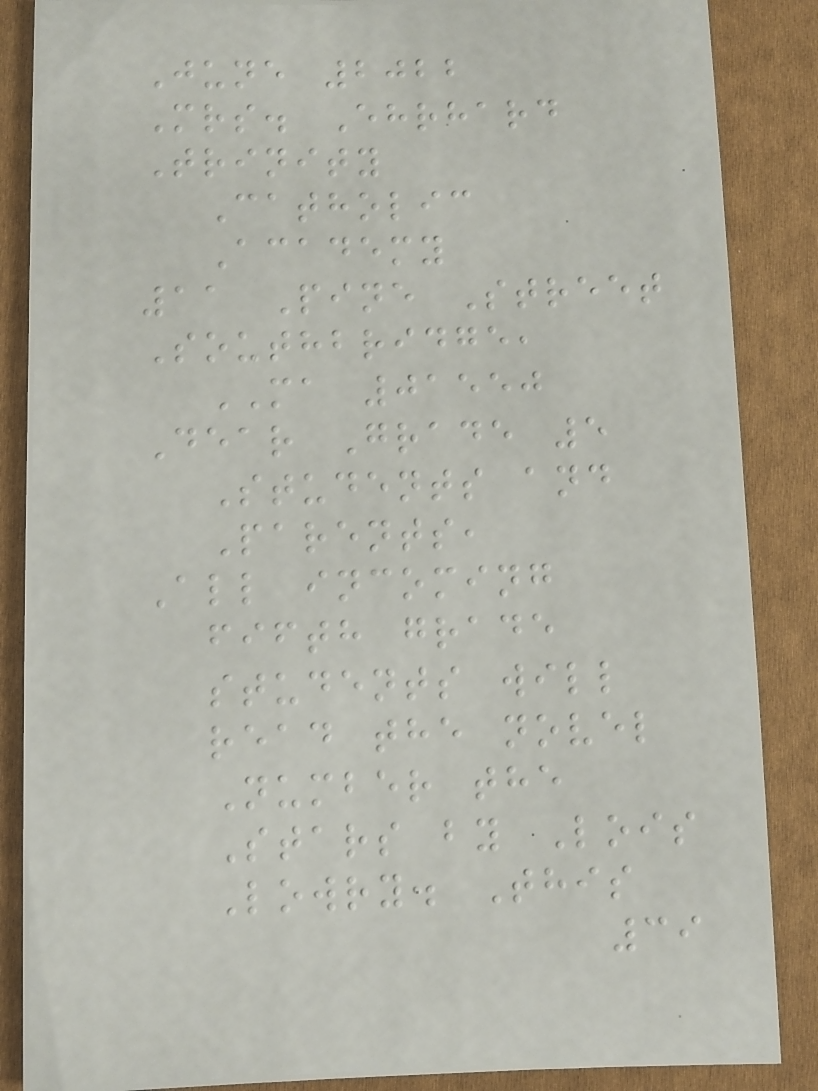June 2022
Mrs. Ehrhard
Trinity
Catholic
Academy
11 Pine Street
Southbridge,
MA 01550
Dear Grade 5
Students and
Parents,
All incoming
fifth grade
students will
read the novel
Number the
Stars by Lois
Lowry. This
39
